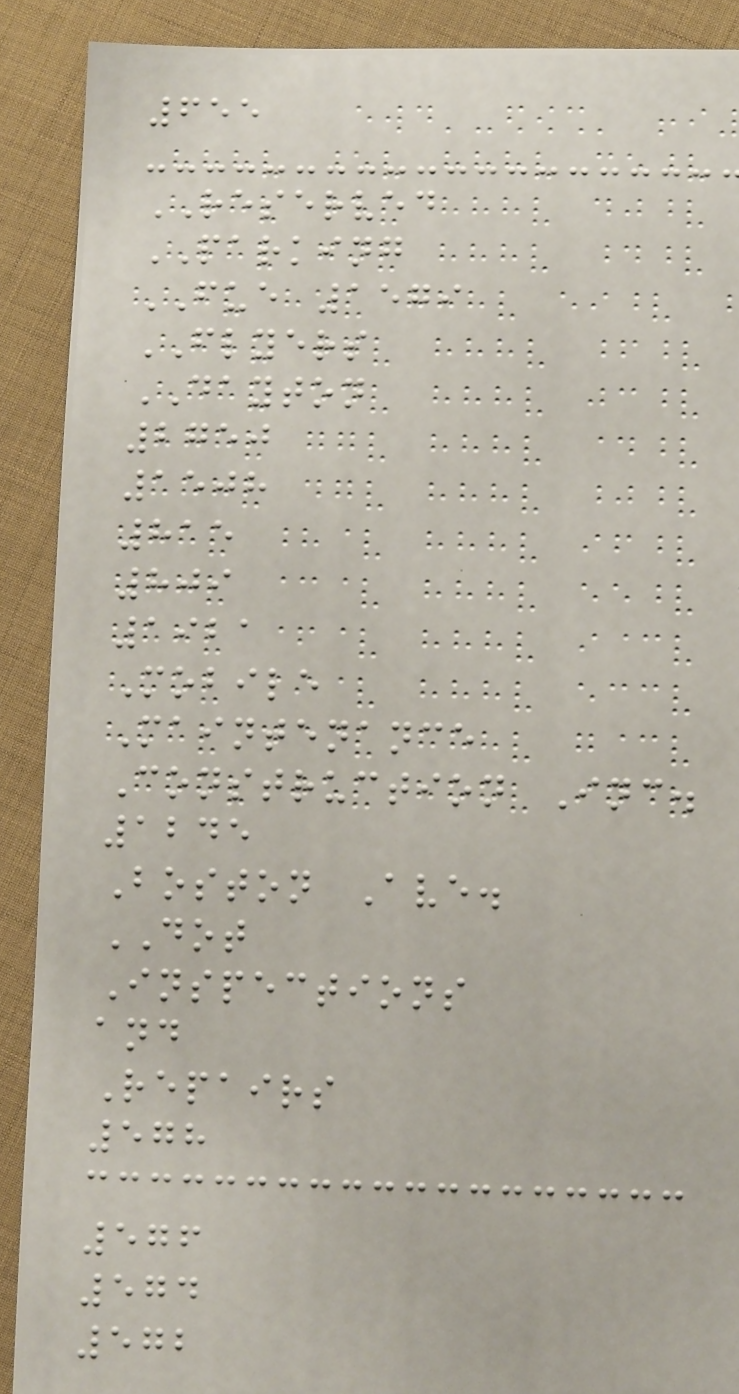655
RESERVED
PARKING
FUE 1579
FLYERS
DAYTON
2750
1508
815
809
1921
Mobile
Maintenance
Construction Inc.
1245
Boston Ave.
DOT
Inspections
and
Repairs
578
576
574
572
